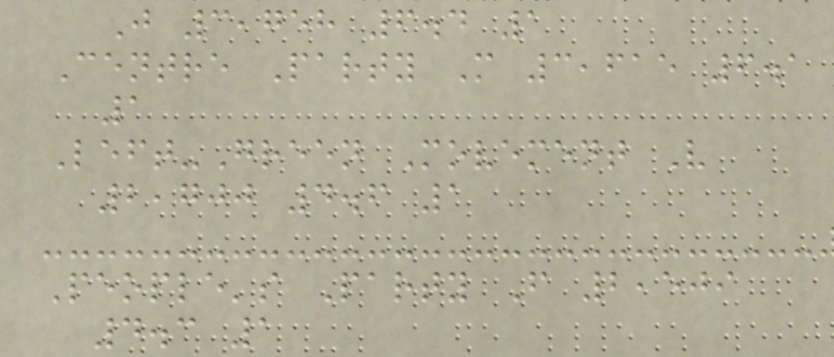J 3,758 6.4 1
Centre Party M 3,615 6.1
1
Left-Green Movement V
2,700 4.6 1
People's Party F 2,509
4.3 1
